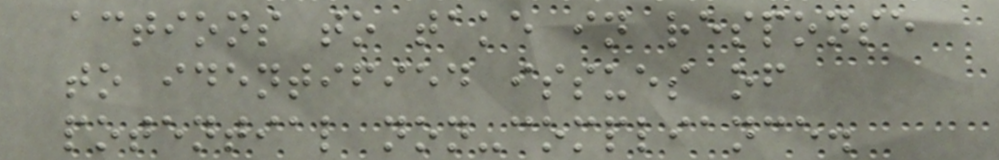actions to take in response
to identified issues of
potential non-compliance.
